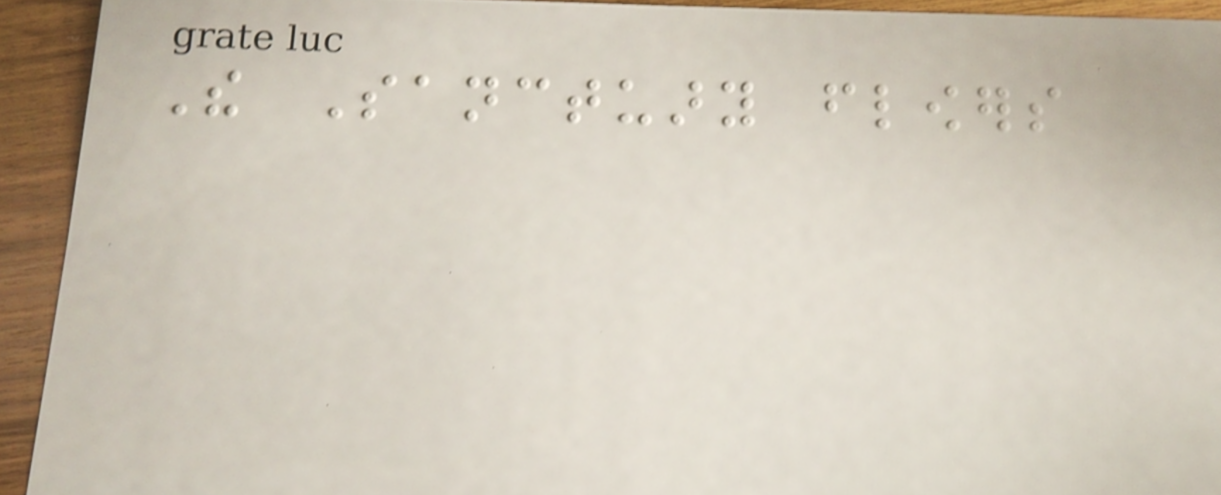The Sanctuary flowers
